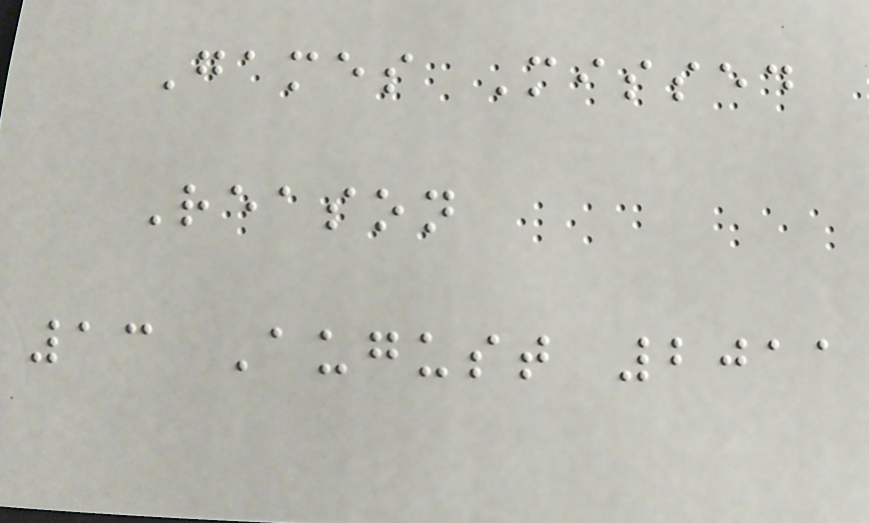Games Missed
Reason
13 August 2011
